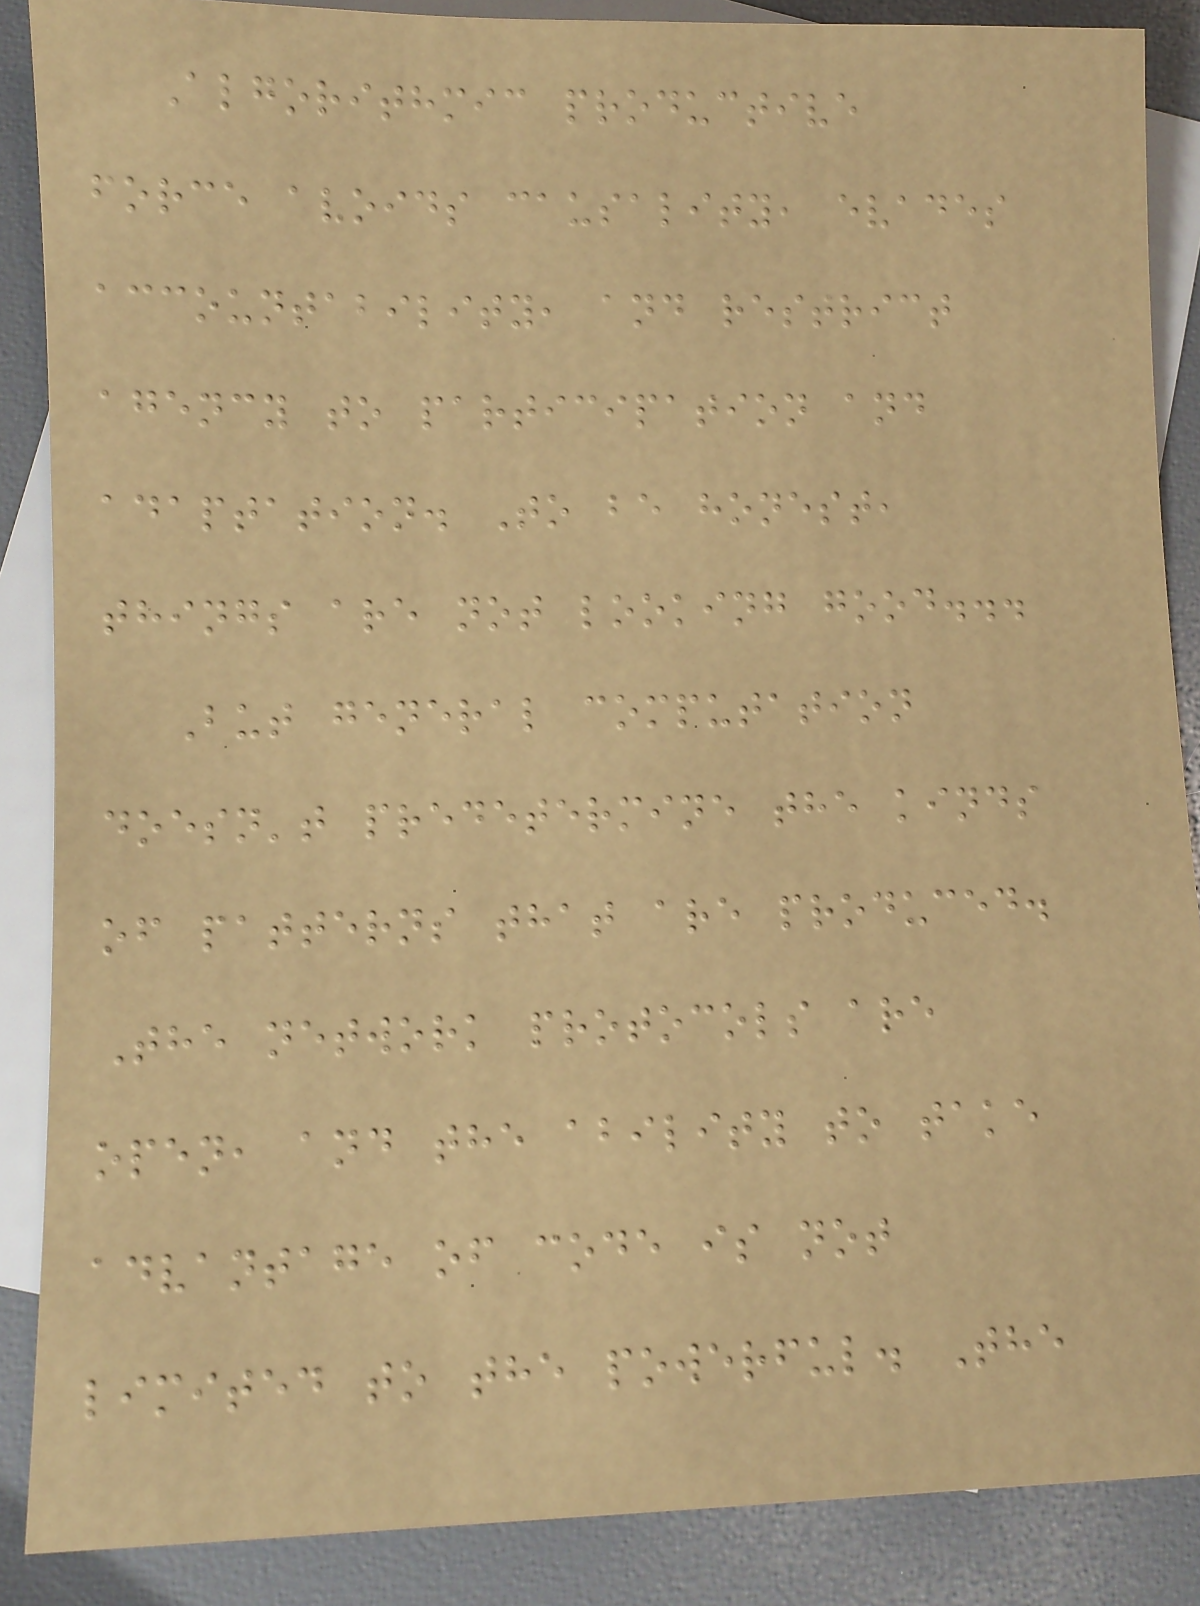Algorithmic productive
force avoids causality, evades
accountability, and restrict
agency to participation and
adaptation. To be honest,
things are not looking good...
But general computation
doesn't predetermine the kinds
of patterns that are produced.
The network protocols are
open, and the ability to take
advantage of code is not
limited to the powerful. The
